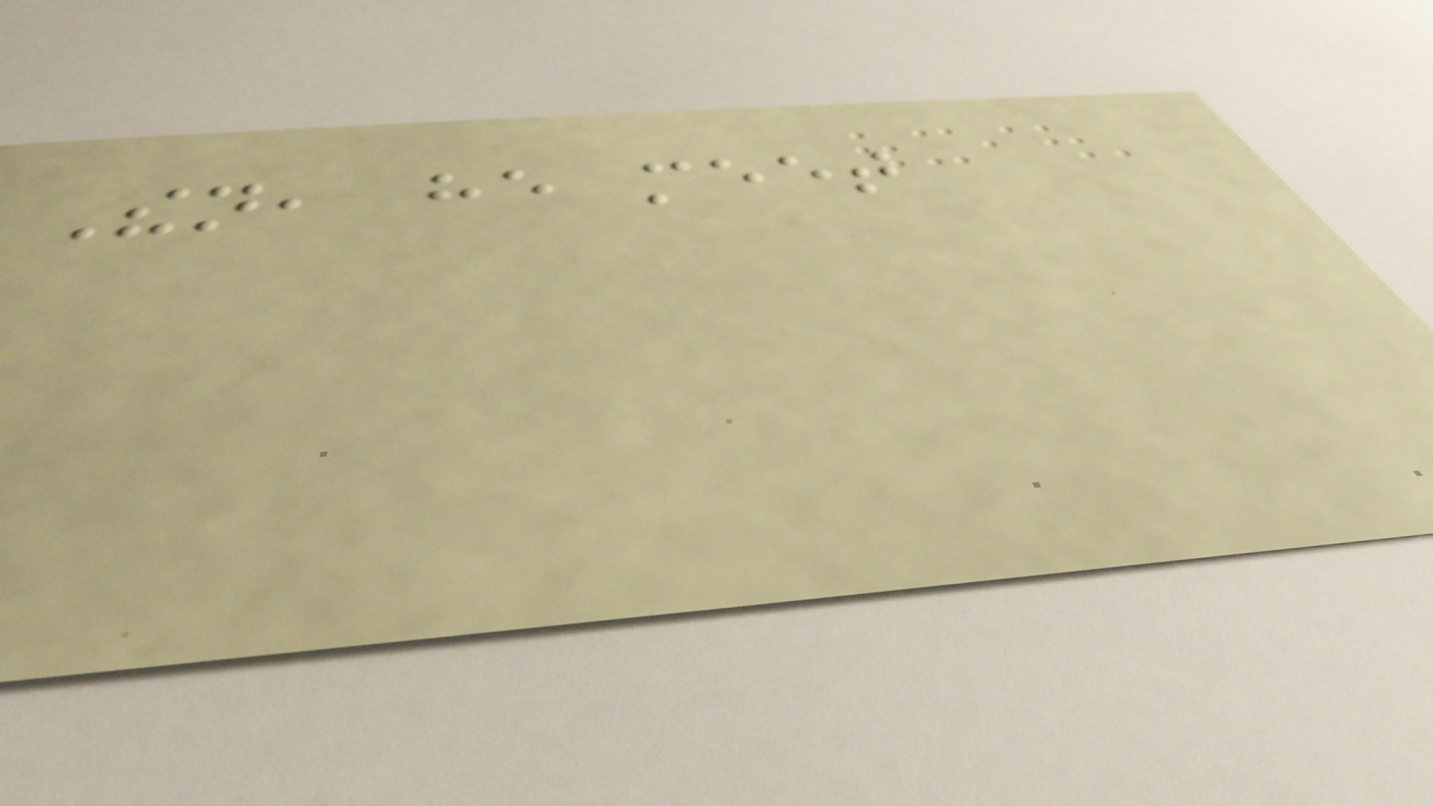Then, he meet
